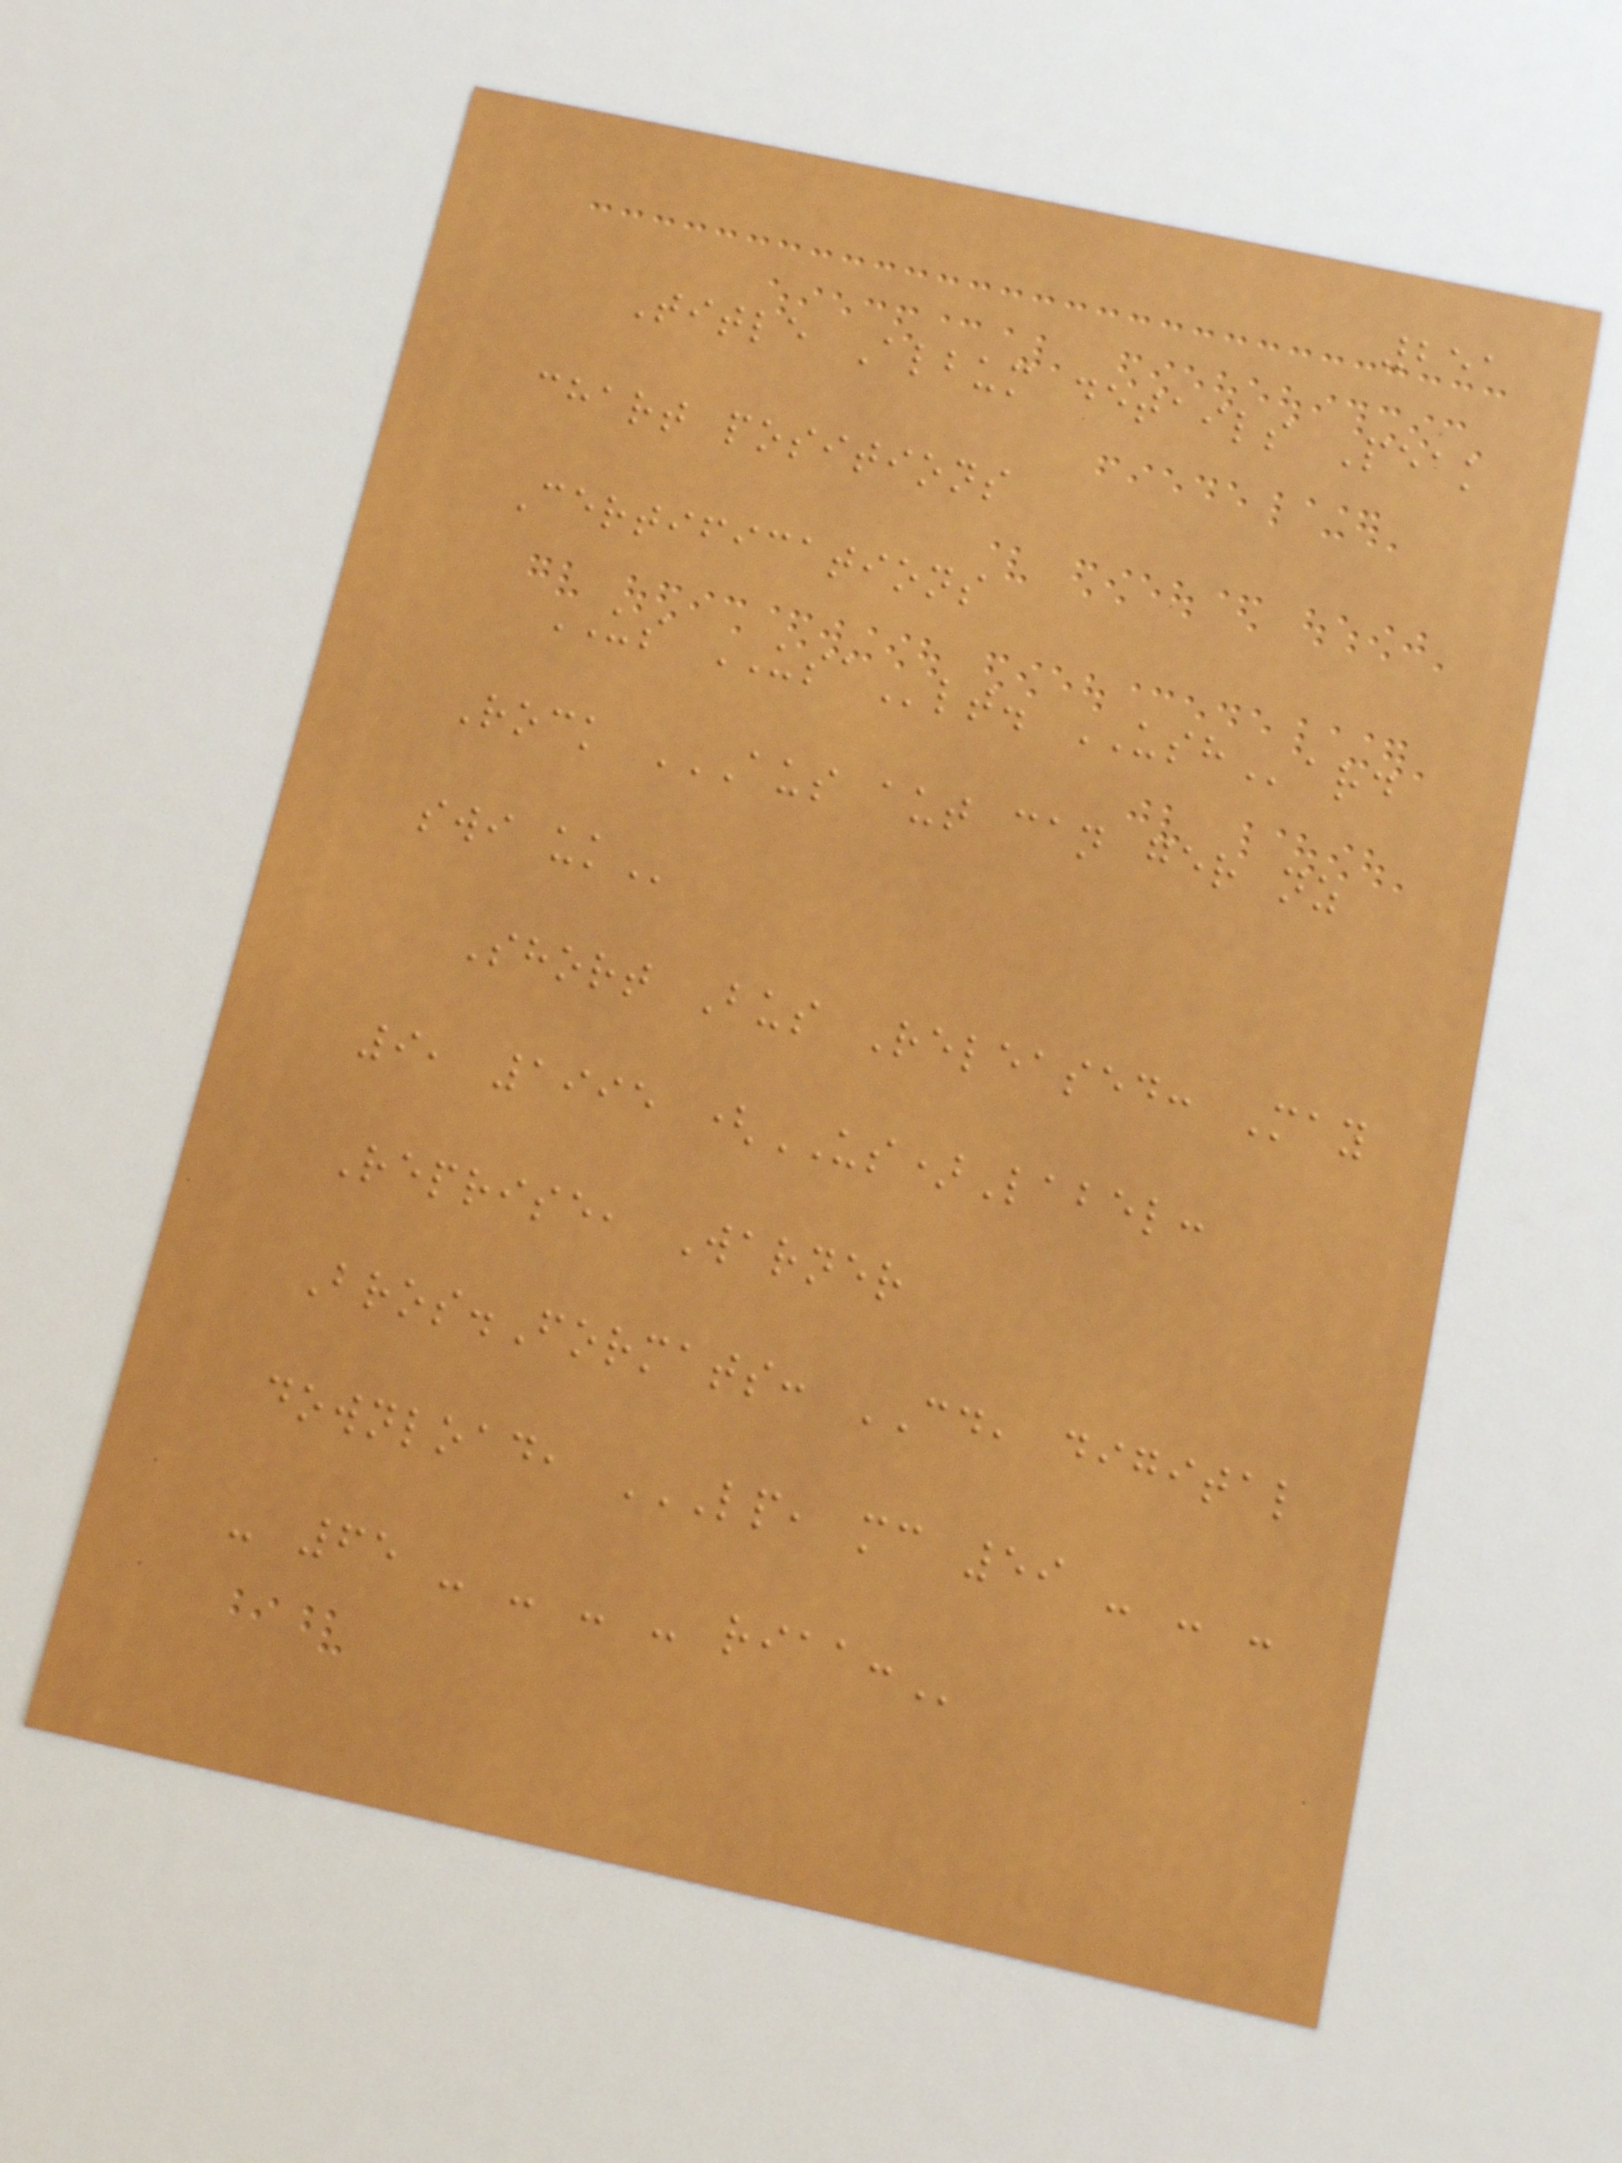251
Title Album details Peak
chart positions
Certifications
US USAlt. USHard
Rock AUS AUT CAN GER NZ
SWI UK
Short Bus Released: May
9, 1995 (US)Label:
Reprise, Warner
Bros.Formats: CD, digital
download, LP, MC 59 - - -
- 65 - - - - RIAA:
